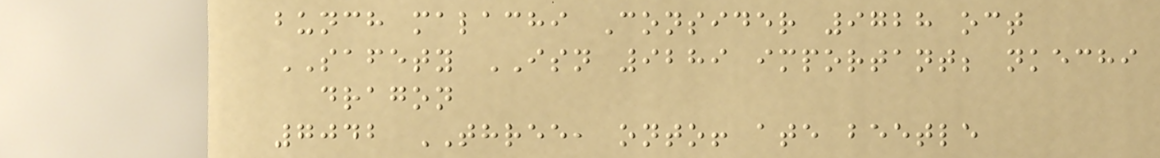bunch malachi Consider 9728 oct
SAFETY ISN 9289 important; nkechi
dragon
7042 THREE, onto! ate beetle
